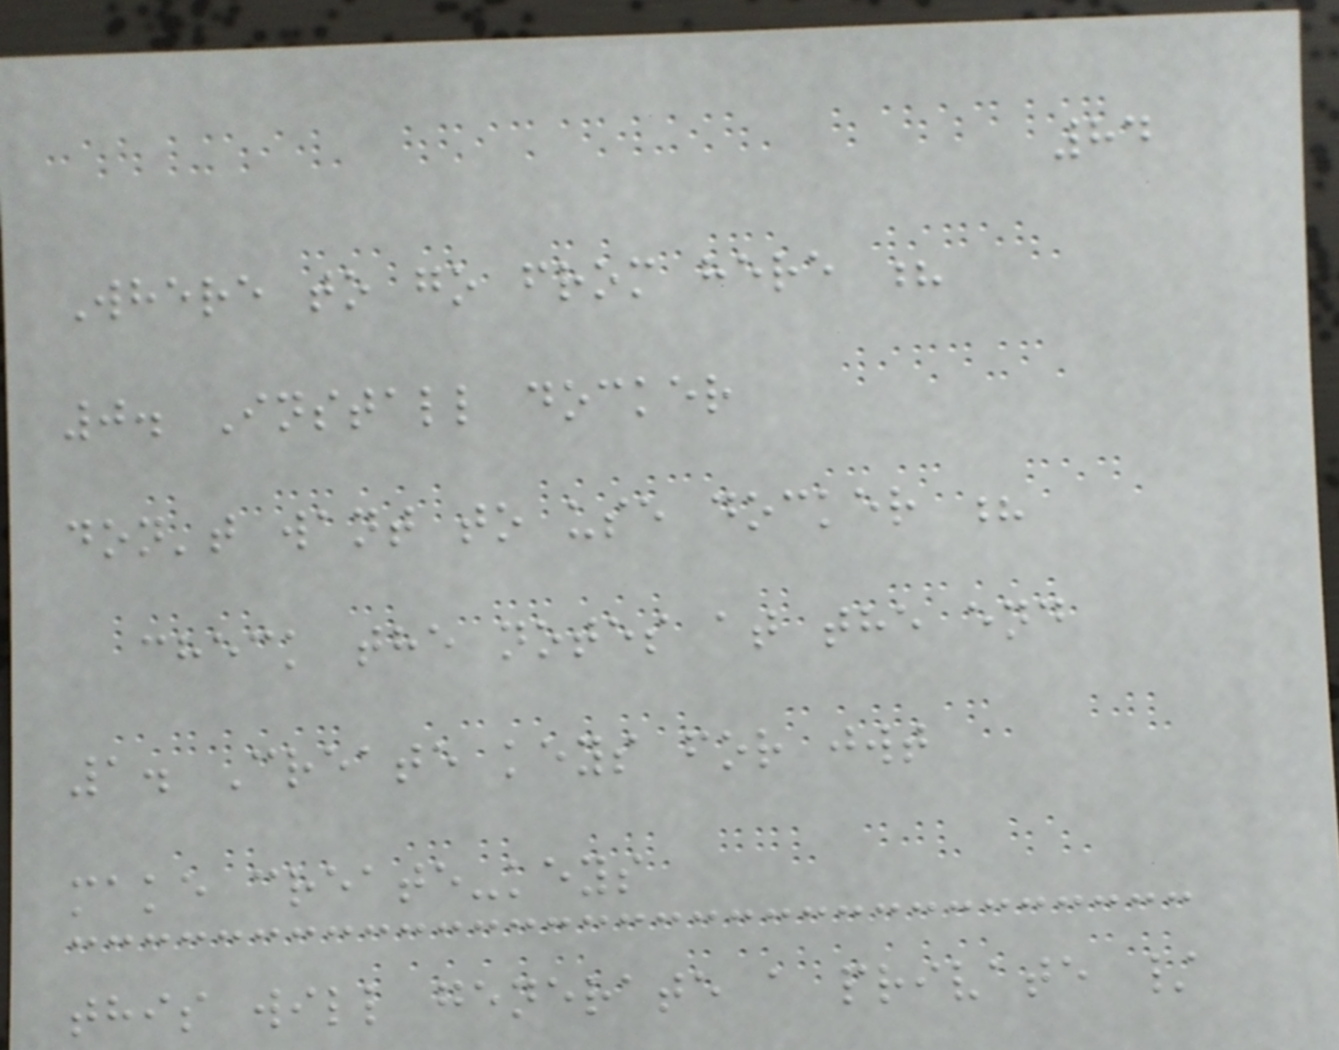84
Where to go from here ?
0. Install docker
don't want to use docker ?
check the notes at the end
1. Create keys for jwt
make create-keys
this will generate a private /
